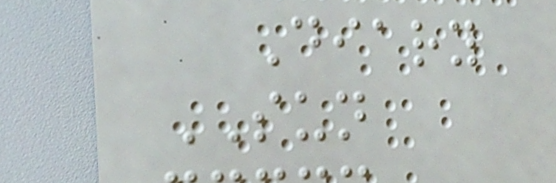Diary
SUN
